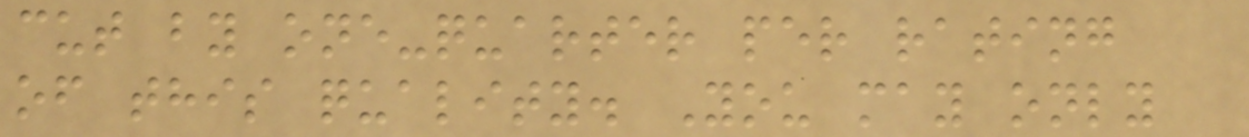cut by one-quarter per rating
of this quality. You may only
